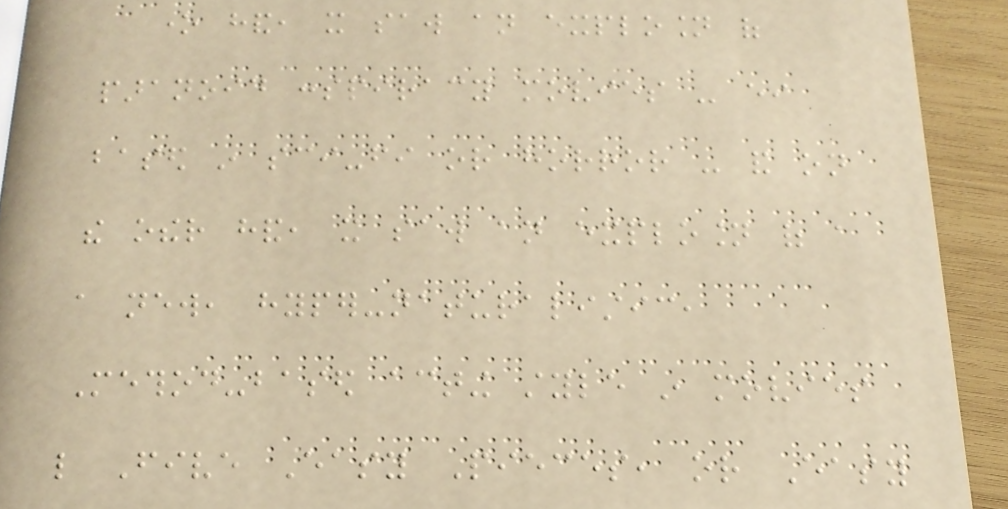one hand, it saw an explosion of
paranoid conspiracy movies - either
based in sci-fi or horror - and on
the other hand, it saw an explosion of a
a new, hyper-naturalistic,
Method-based acting style in movies
like Five Easy Pieces, or Easy
